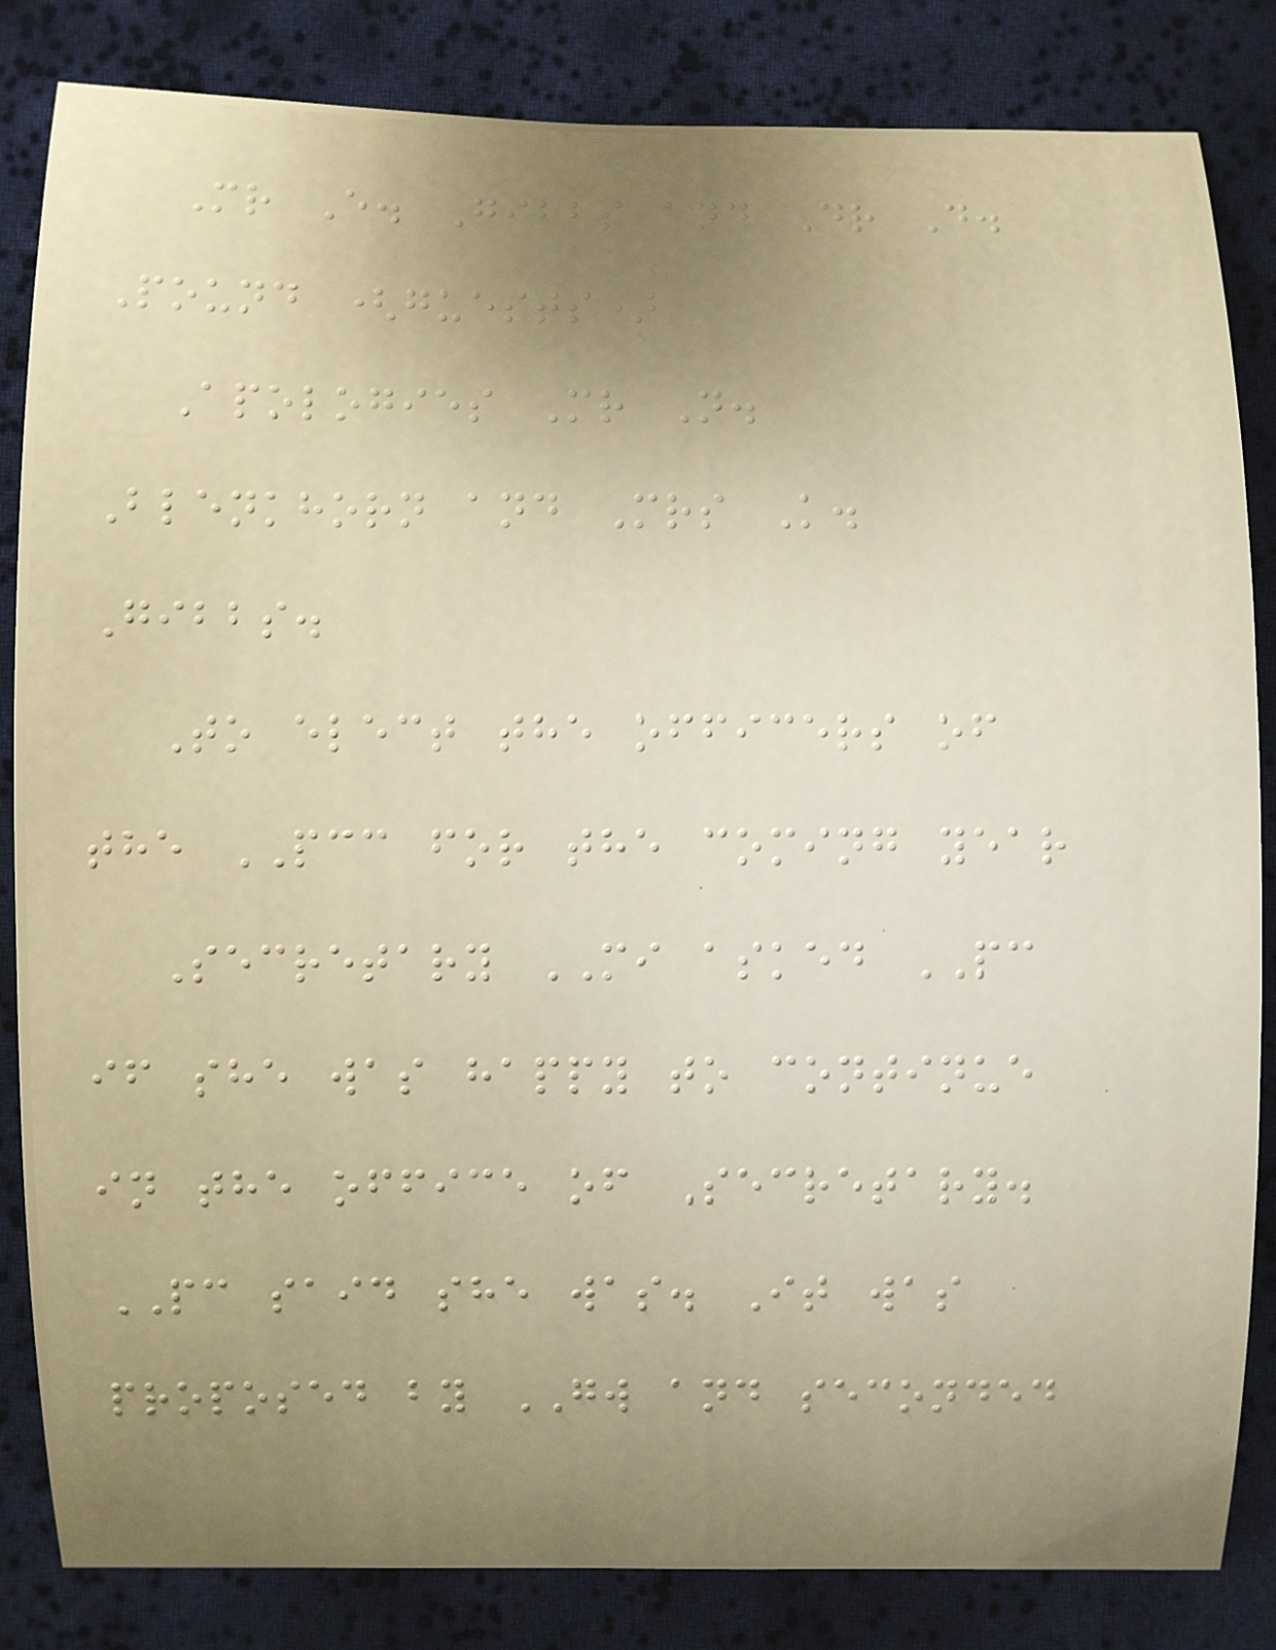Mr E. Gibbs and Dr D.
Pound (guests)
Apologies Mr N.
Blenkhorn and Mrs K.
Gibbs.
To elect the officers of
the PCC for the coming year
Secretary MI asked PC
if she was happy to continue
in the office of Secretary.
PC said she was. It was
proposed by GW and seconded
